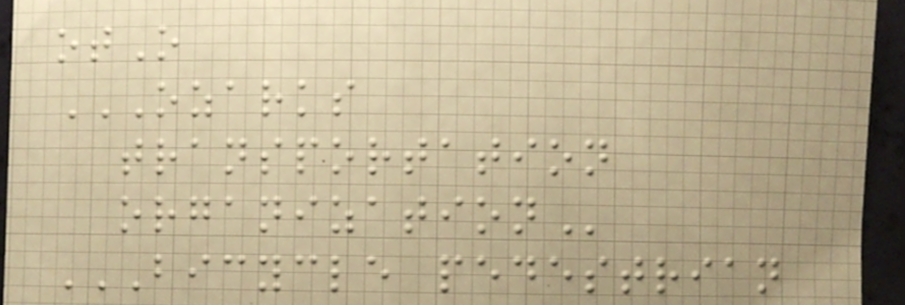otO
OZARKS
TRANSPORTATION
ORGANIZATION
BICYCLE PEDESTRIAN
